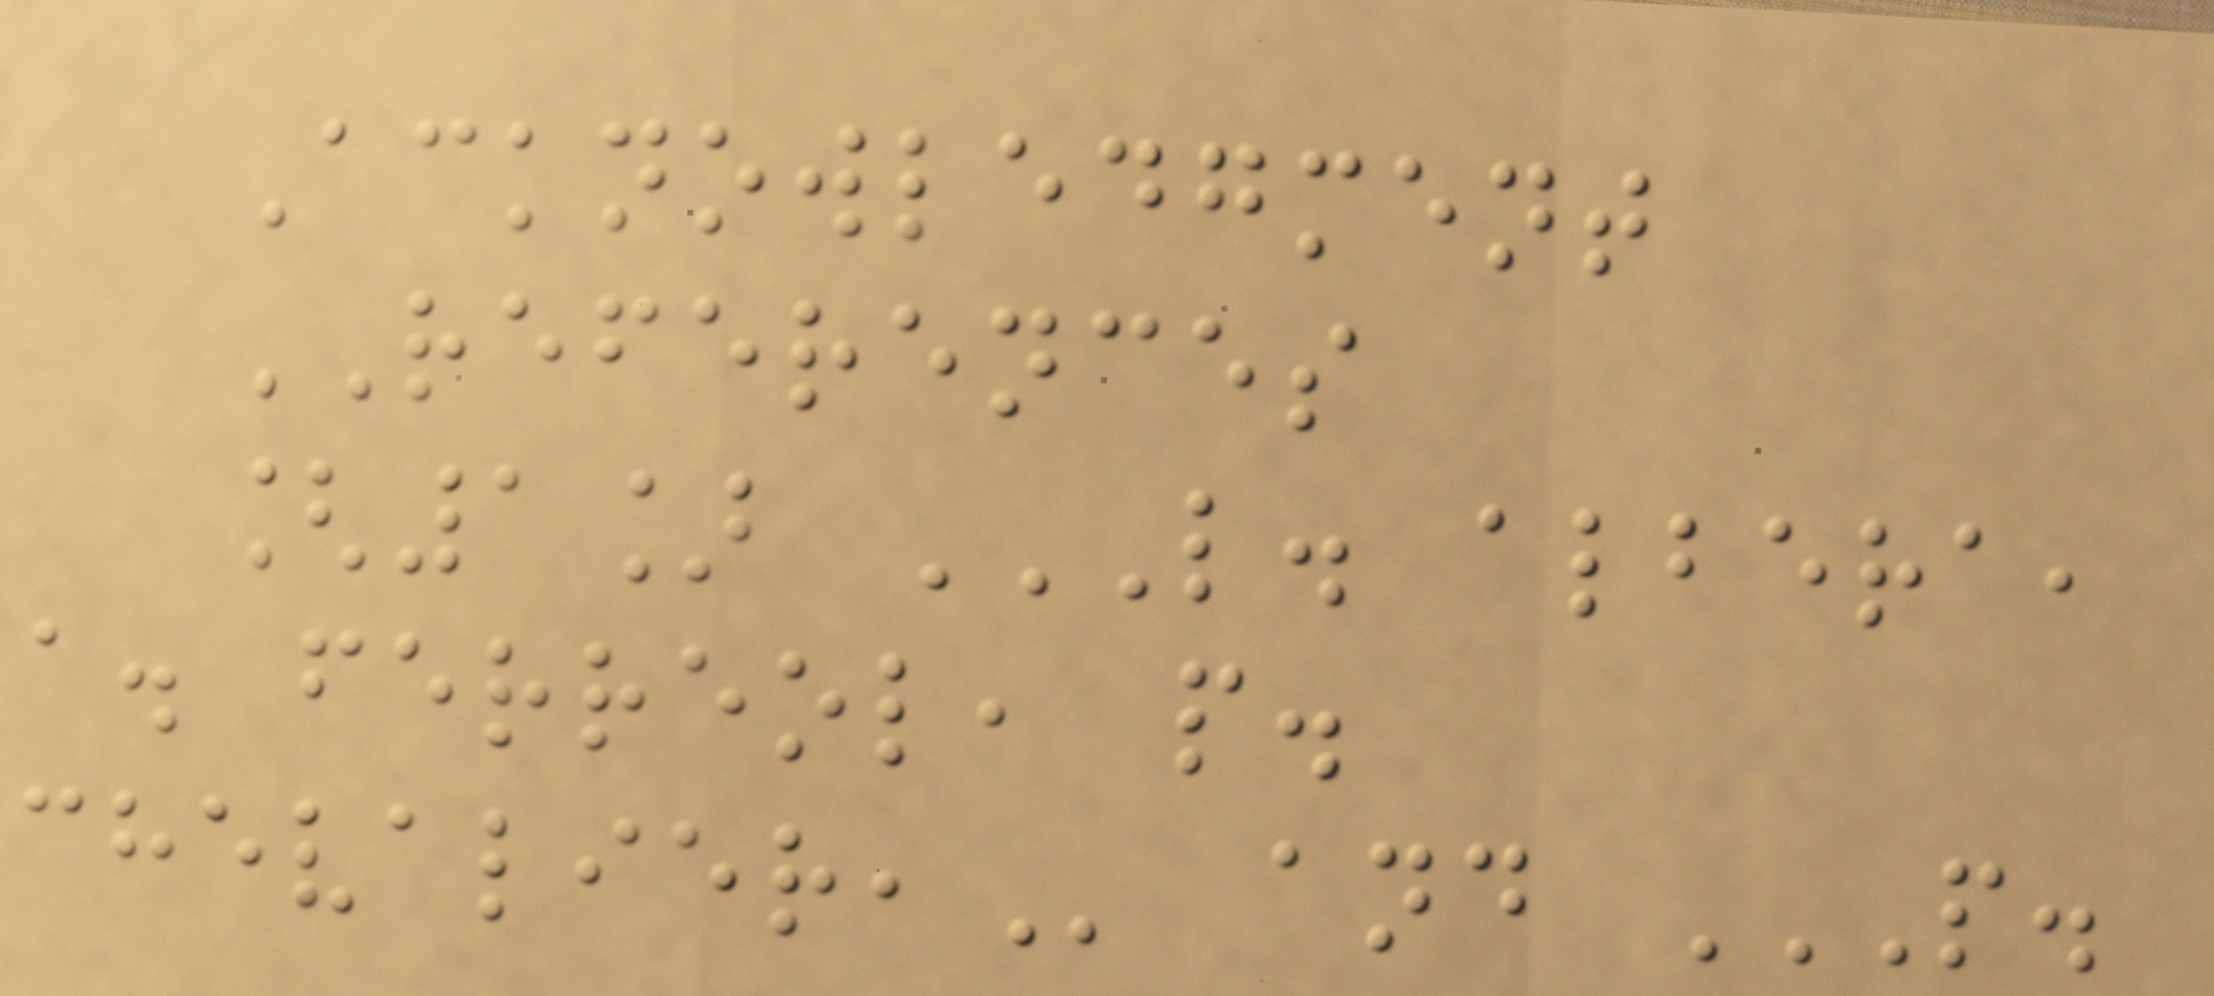Acknowledgment
REFERENCES
[1] L. ALBERA,
A. FERREOL, P.
CHEVALIER, and P.
